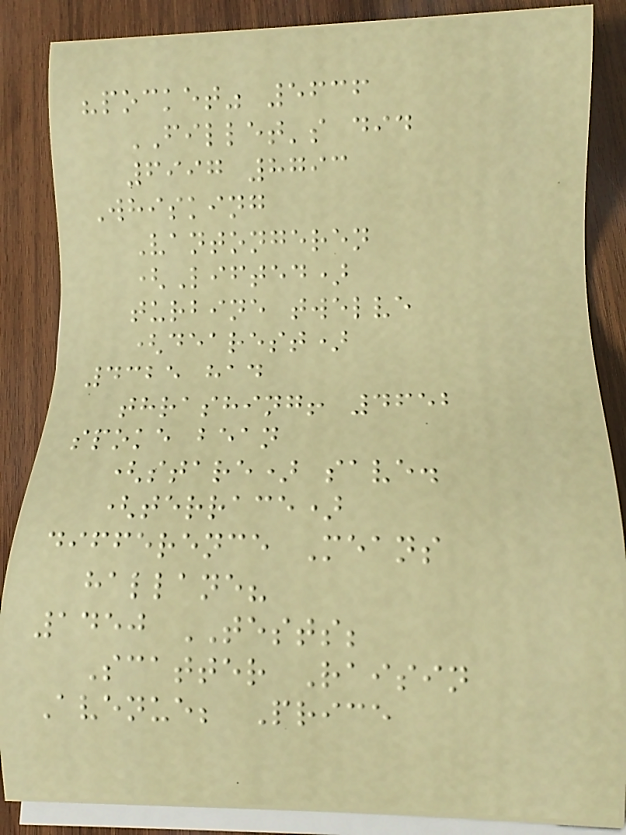"pocket" 5636
FILLET's did
6997 8793
Whisking
Vantongeren
(Lifted)
turbine twelve
(dearest)
4325 had
thrashing! 4652
spoke bean
(stare) save.
(terrace)
difference Means
hallane?
1450 TESTS;
Scatter Raisin
Avenue; Price
